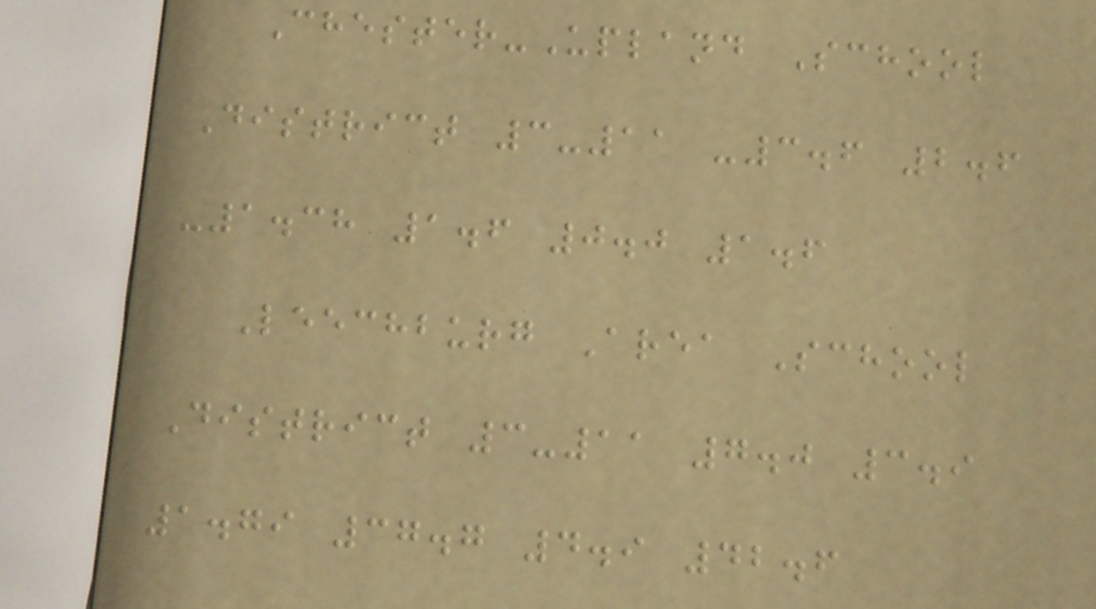Chester-Upland School
District 3-11 -3.6 2.6
-1.38 1.6 0.0 1.6
Leechburg Area School
District 3-11 7.0 3.9
1.79 37.7 4.9 42.6
